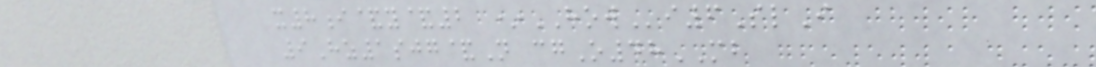x8i&y&2 *HOWi6SlI
9Hz1sjg&N cgO48MB
